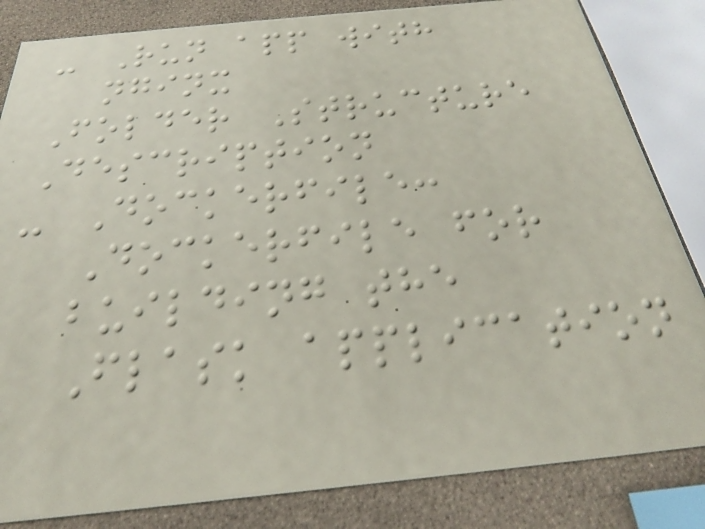- Run app with
nginx
Folder Structure
Description
- Dockerfile:
Dockerfile for
building the
Flask application
